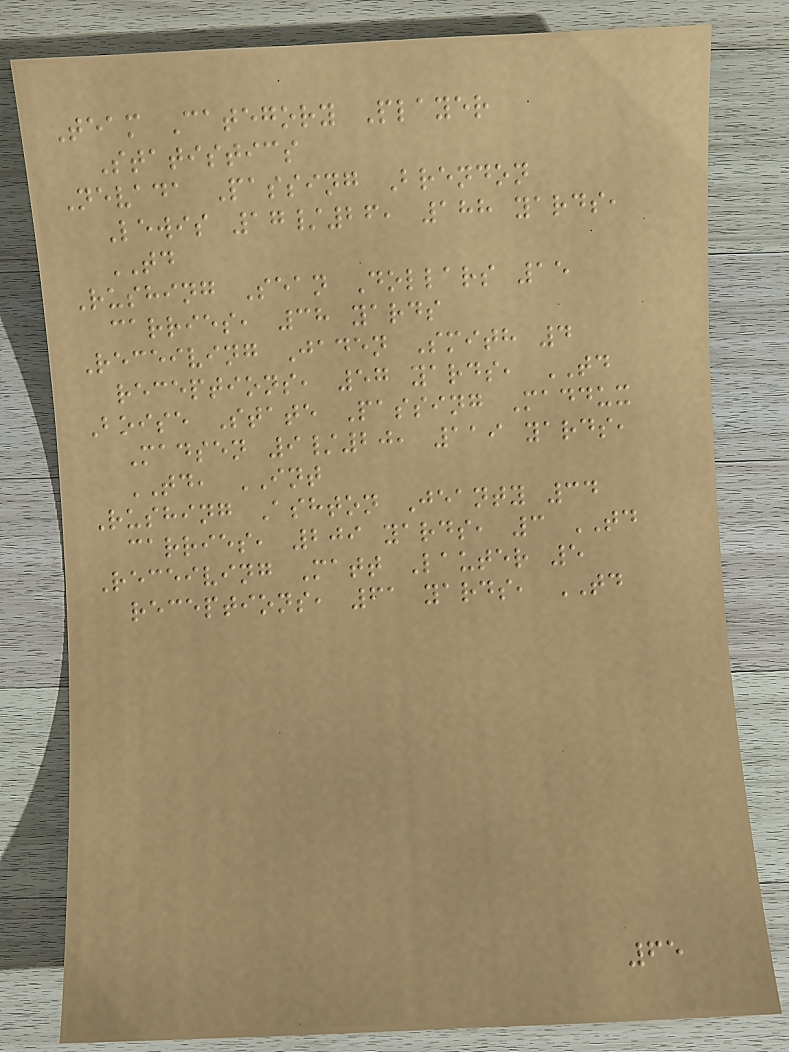Team Category Player
Statistics
Nevada Passing Brendon
Lewis 17/26, 188 yards,
TD
Rushing Sean Dollars 15
carries, 38 yards
Receiving Jaden Smith 4
receptions, 57 yards, TD
Boise State Passing Maddux
Madsen 9/20, 119 yards,
TD, INT
Rushing Ashton Jeanty 34
carries, 209 yards, 3 TD
Receiving Matt Lauter 5
receptions, 61 yards, TD
65
